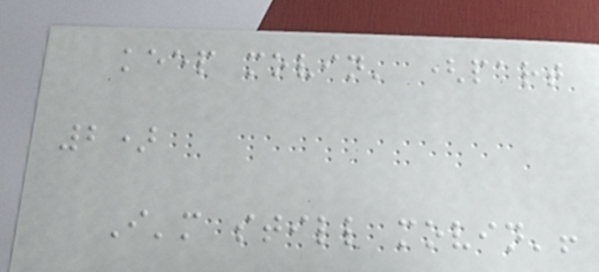keep movin' (part
2)
I'm still movin'!
